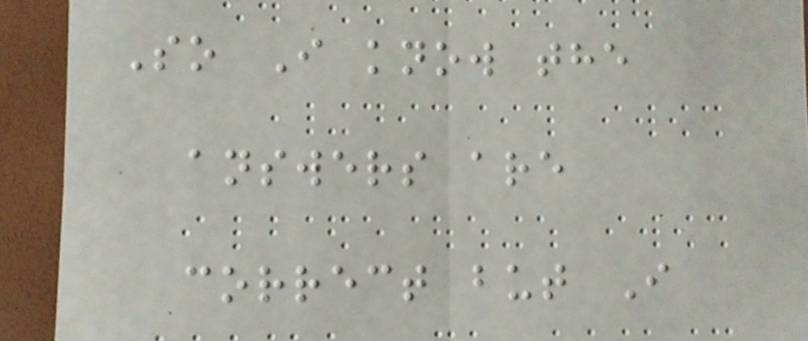So I know the
answers are
correct but I
